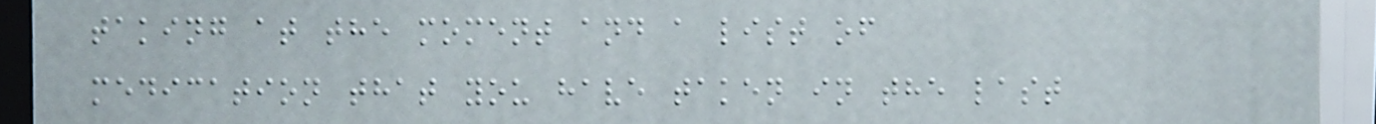taking at the moment and a list of
medication that you have taken in the last
